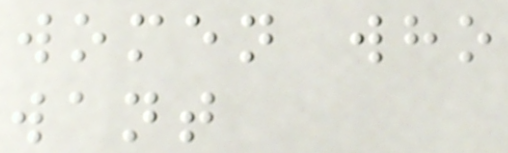women who
want
